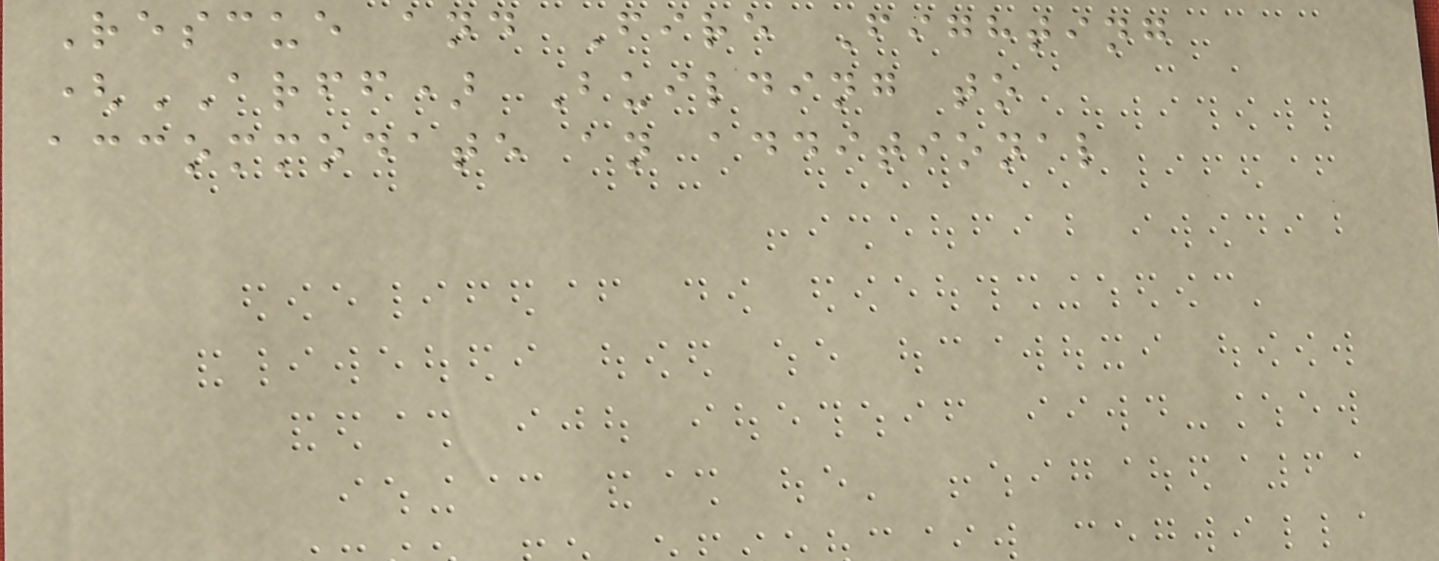Rescue and Fire Fighting
(ARFF) Building to
accommodate an additional
